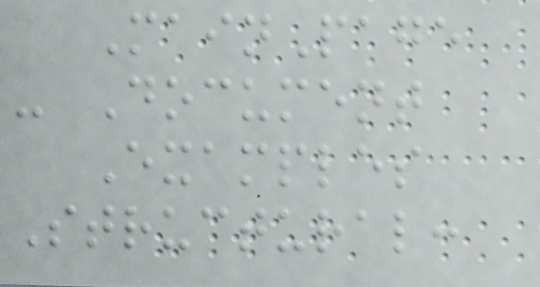MainPage
- Document
Examples
Structural:
